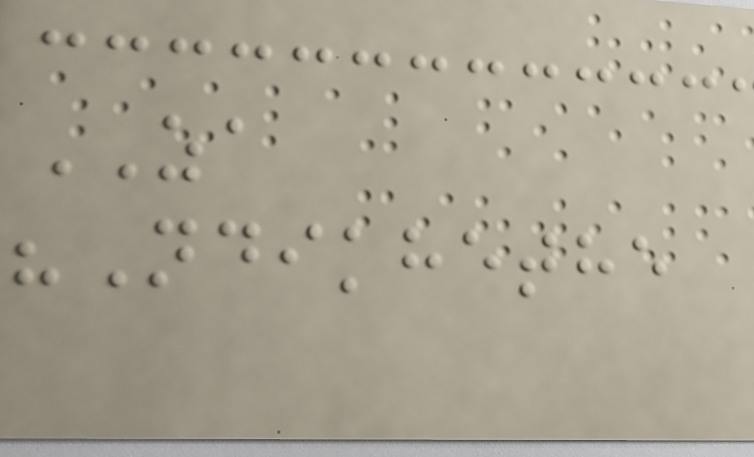ZA
"Ndikhethe
